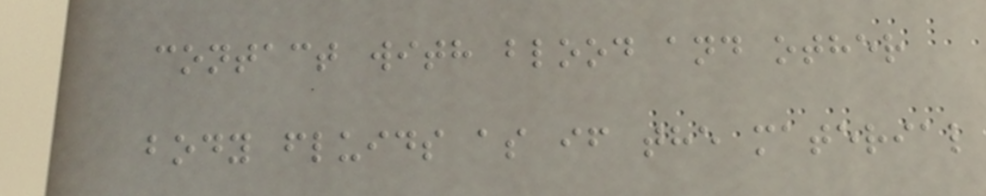contact with blood and other
body fluids as if the material
